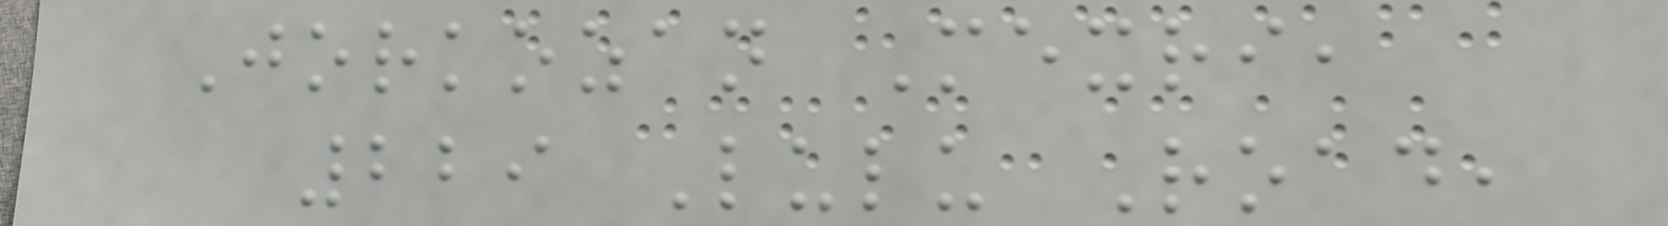Jorkozan Mexri,
229 Lulu Road,
